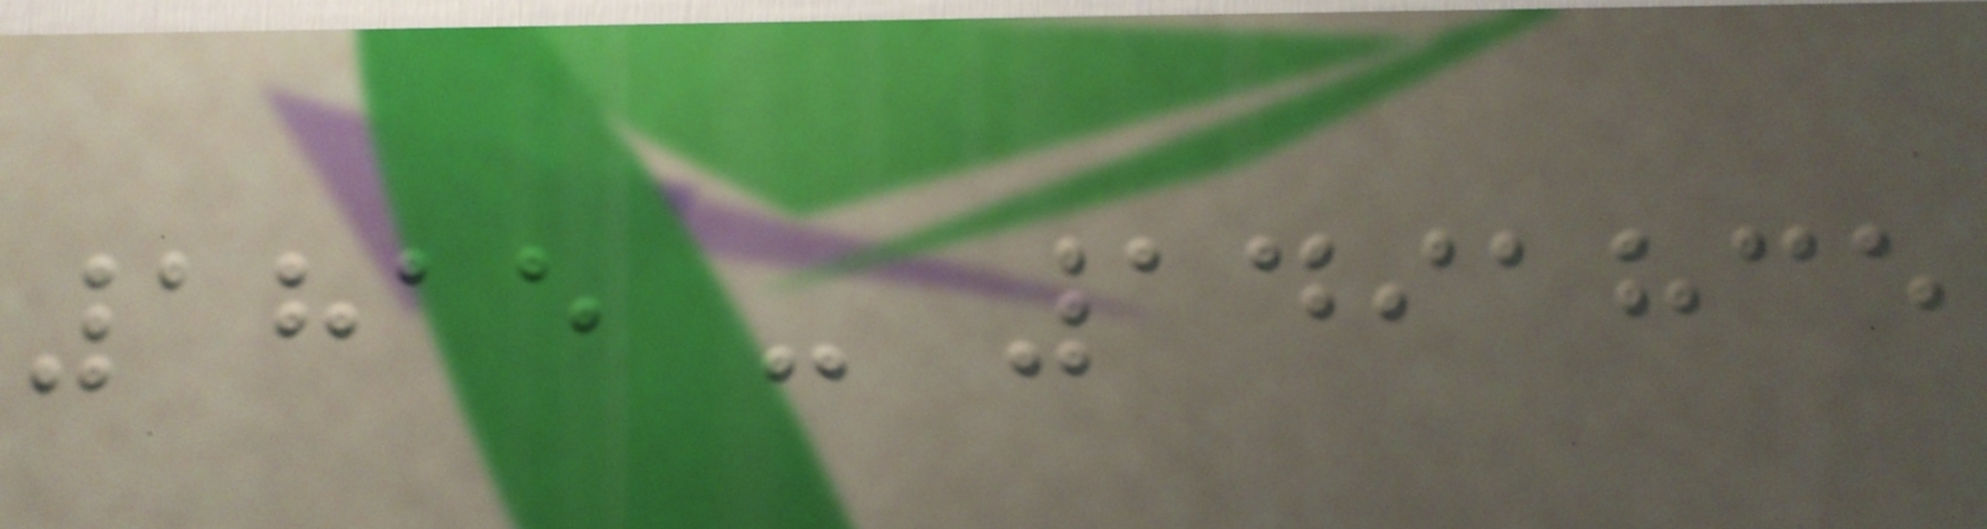1815 - 1491835
